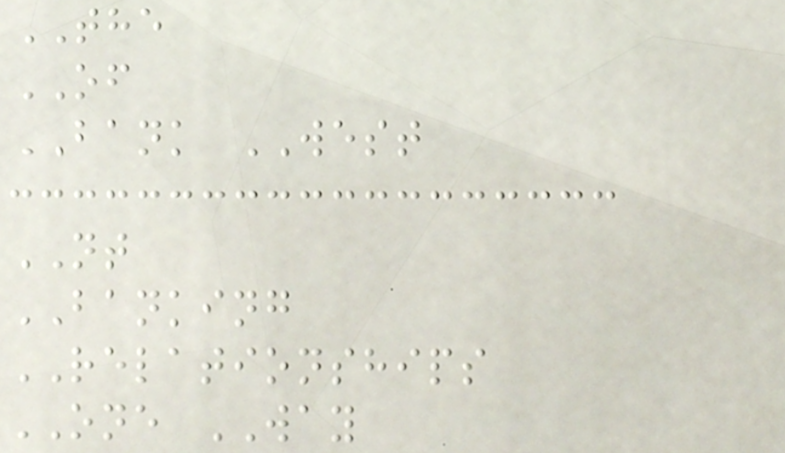THE
OF
BANK WEST
NT
BANKING
RELATIONSHIPS
ONE WAY
